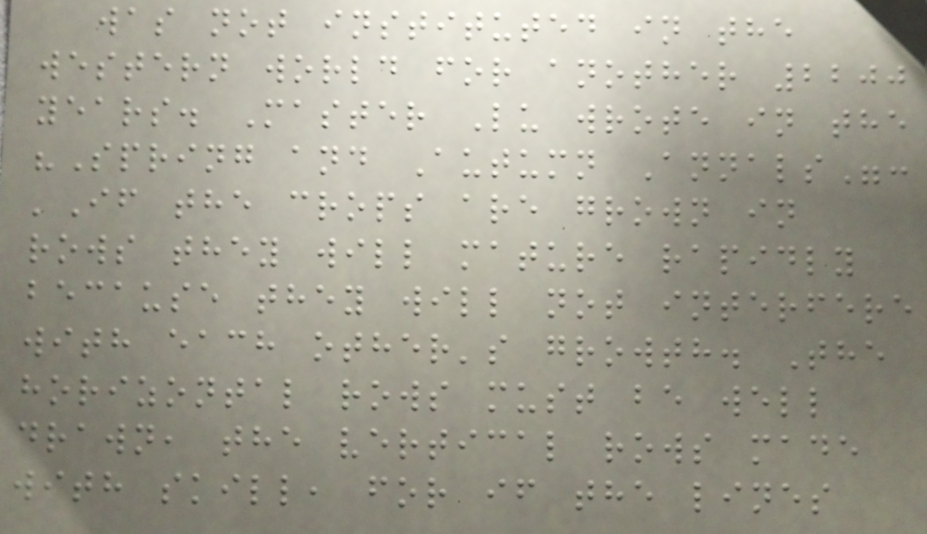was not instituted in the
western world for another 2200
years. Master Lu wrote in the
"Spring and Autumn Annals":
'If the crops are grown in
rows they will mature rapidly
because they will not interfere
with each other's growth. The
horizontal rows must be well
drawn, the vertical rows made
with skill, for if the lines
